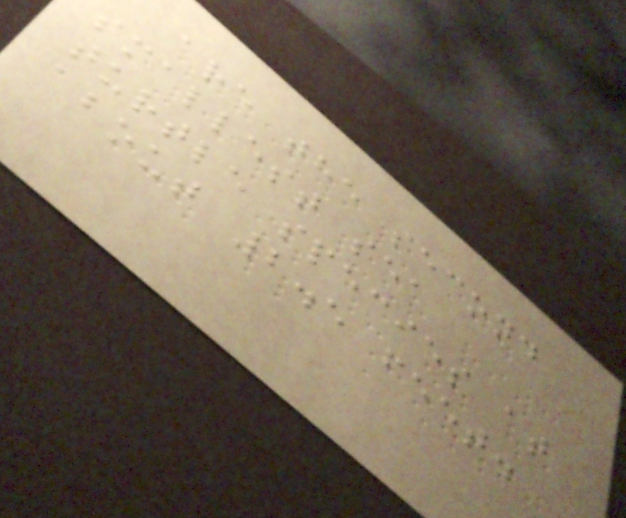are the second
smallest sea
turtle species at
about 2.5 feet.
